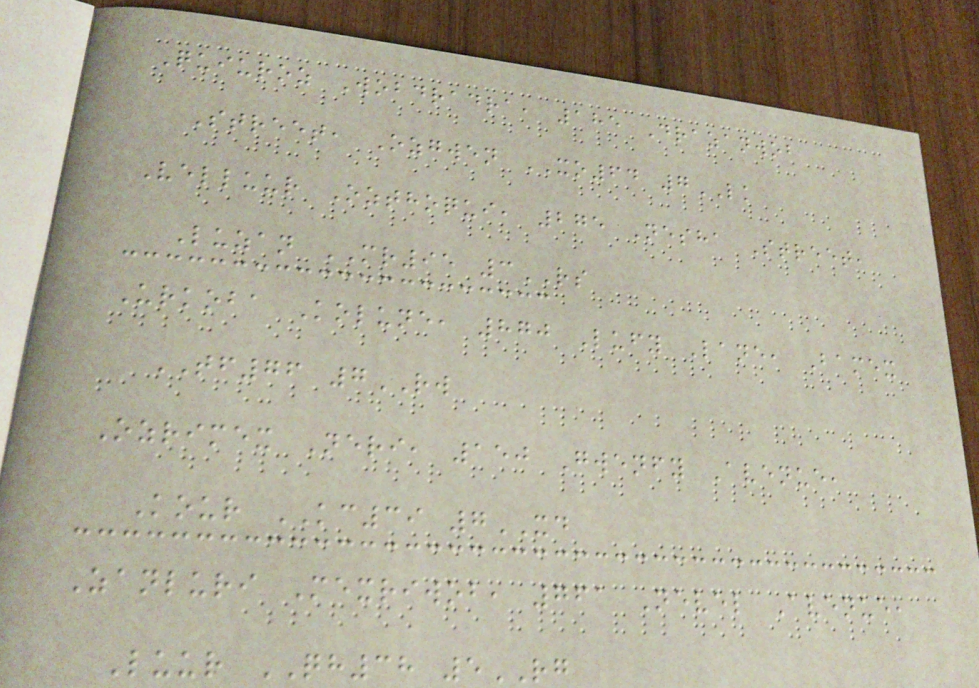Quiuroz Wobdradra, 185 Drazanwob
Street, Ozgwen XO64 7LK
Velluur Ozthoqui, 275 Nesha Street,
Luzan MR95 3RS
Urkoba Kolune, 870 Lufy Lane, Bamex
TF76 7RW
Ozrimex Neri, 150 Gwenfy Avenue,
Kour KC39 7XD
Zanluri Mexriwob, 761 Nevel Avenue,
Luur QH38 5RG
